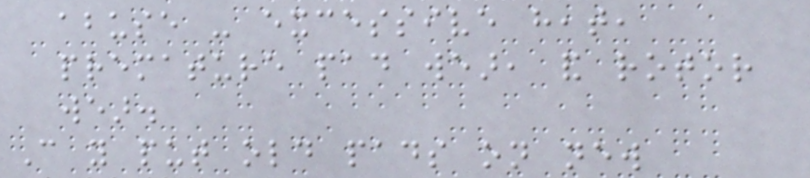abuse - excessive heat,
premature pad wear, and rotor
wear.
Can you put old pads on new
